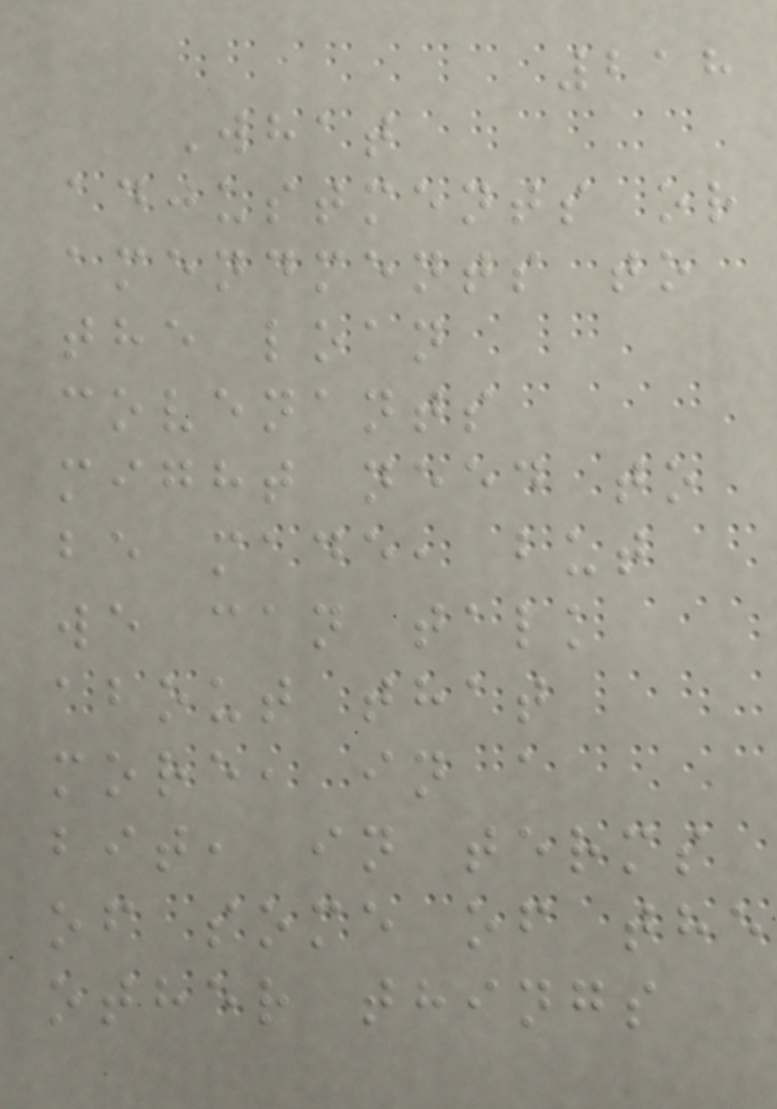218
What
adjustments or
amendments to
the loan
covenants
might need to
be made, but
we can talk
about that
more, in a
bit, in terms
of some of the
other things
